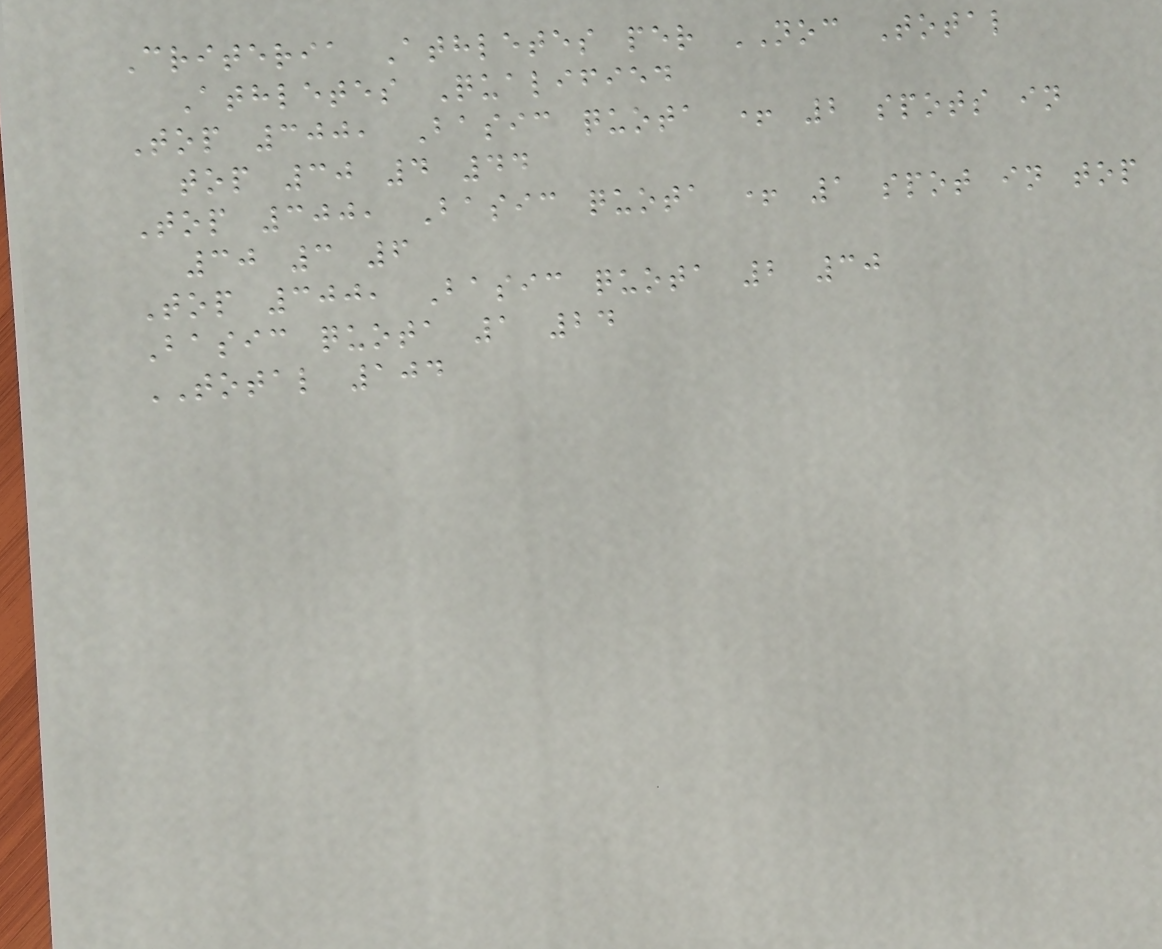Criteria Athletes per NOC Total
Athletes Qualified
Top 300, Basic quota + 2 spots in
top 30 4 44
Top 300, Basic quota + 1 spot in top
30 3 6
Top 300, Basic quota 2 30
Basic quota 1 24
TOTAL 104
